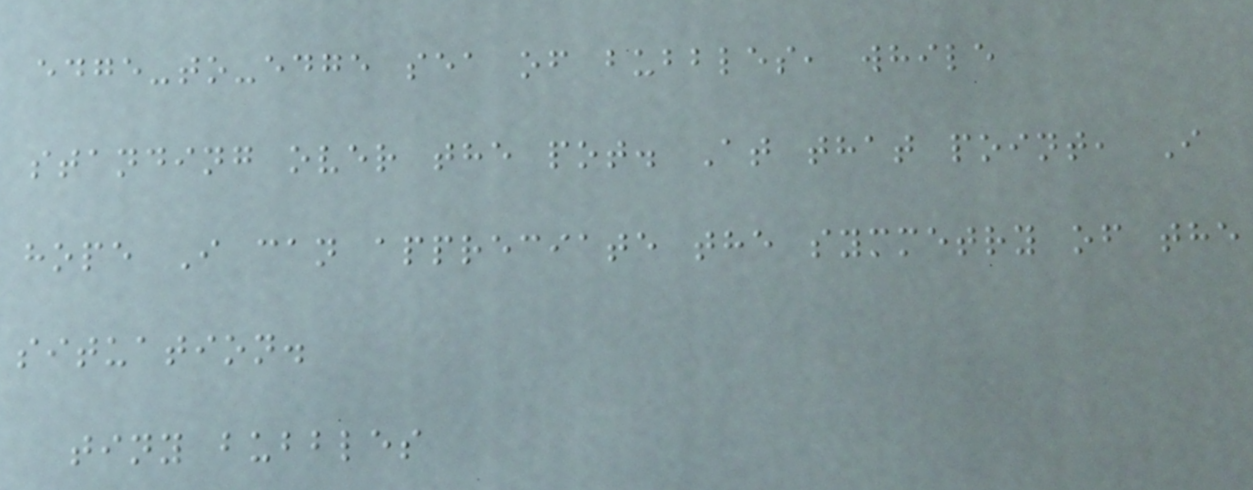edge-to-edge sea of bubbles, while
standing over the pot. At that point, I
hope I can appreciate the symmetry of the
situation.
tiny bubbles
